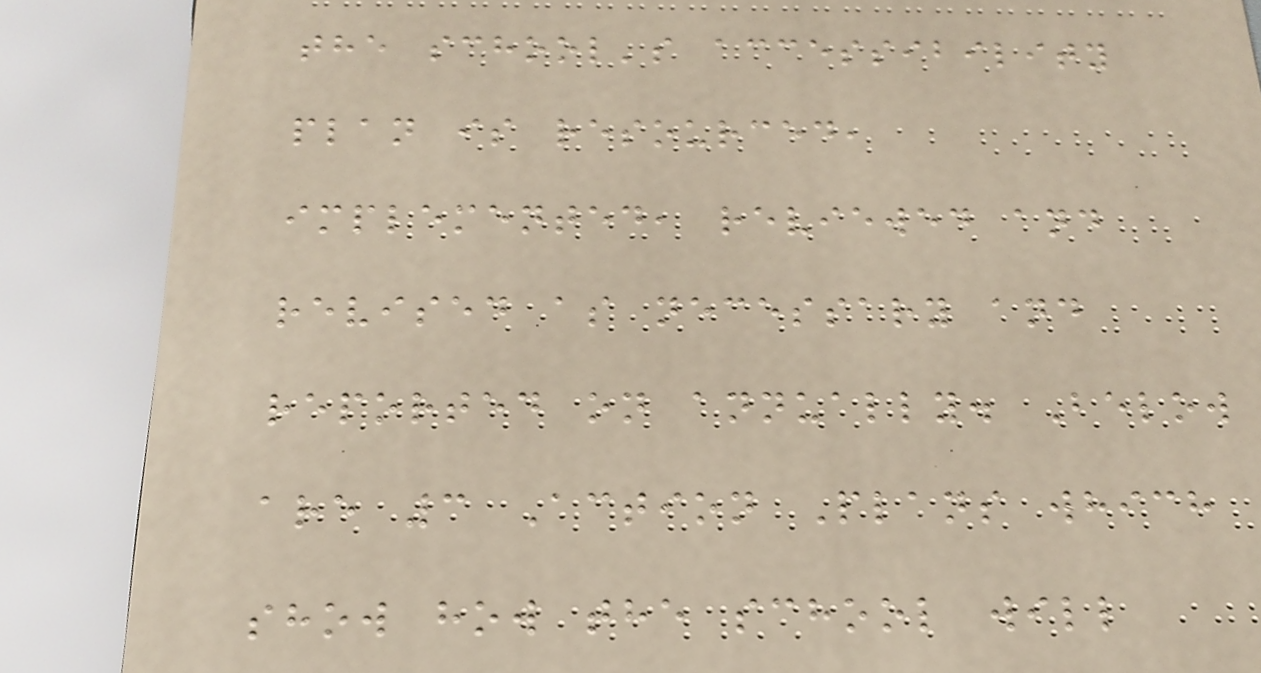the school's accessibility
plan is resourced,
implemented, reviewed and
revised as necessary and
reported on annually. Below
are 3 Action Plans which
show how the school will
